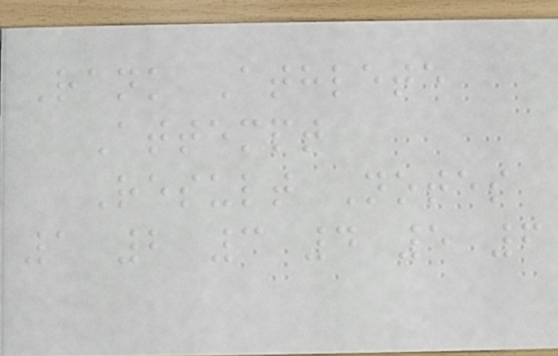Rank Athlete
Attempt
Result Notes
1 2 3 4 5 6
